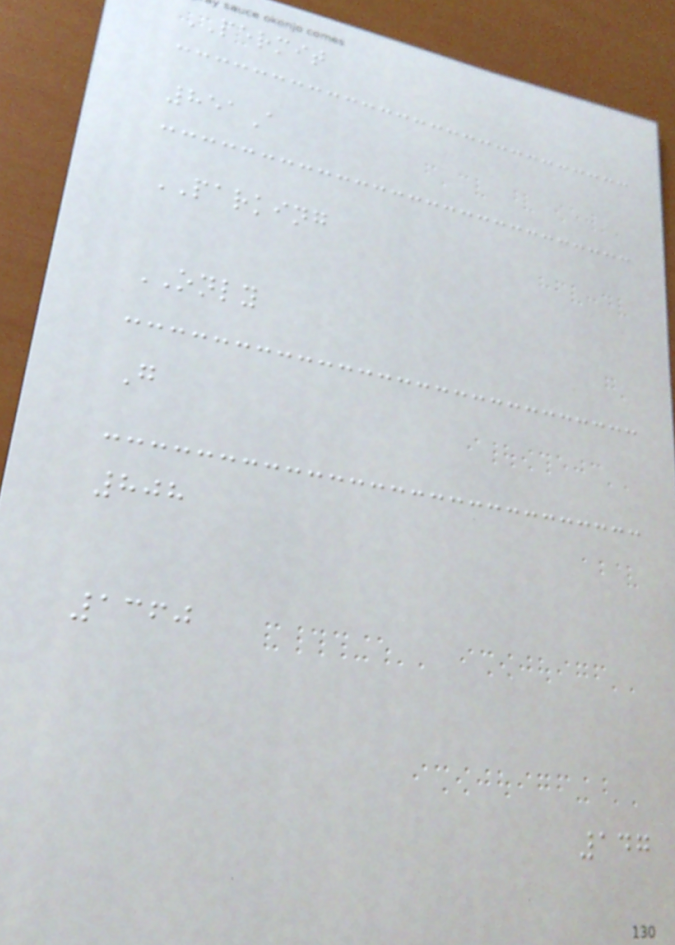PERMIT
851A
PARKING
ONLY
G
808
1360
147
